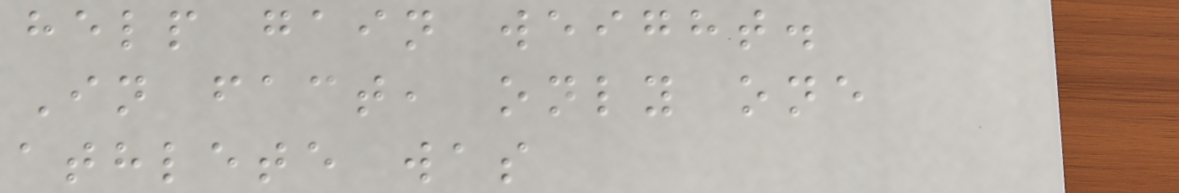help gain weight.
In fact, only one
athlete was
